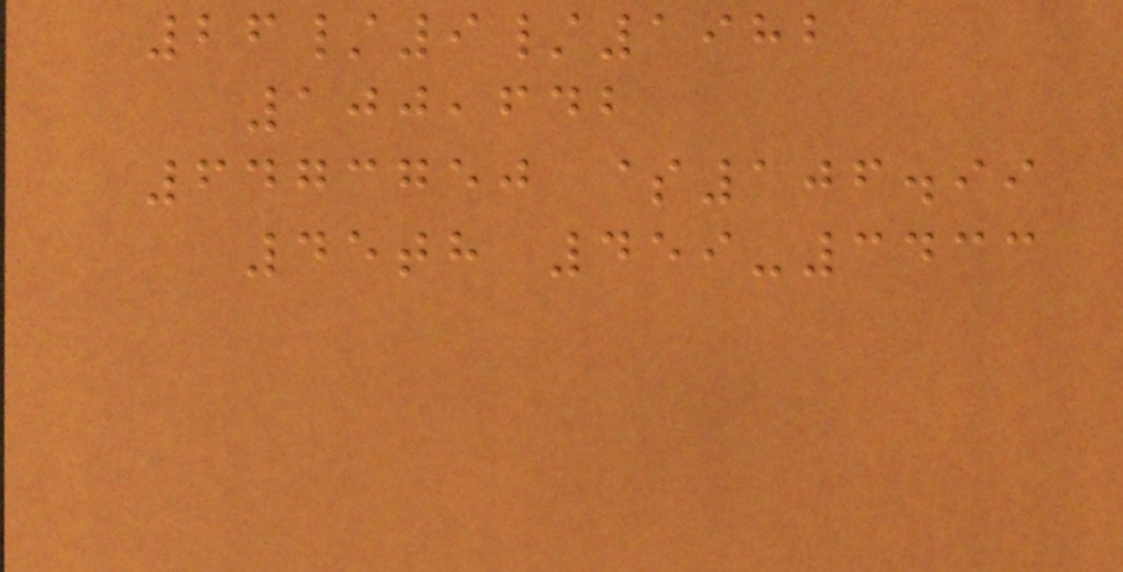26/9/1982
100,642
6473750 $106.99
45th 459-3433
